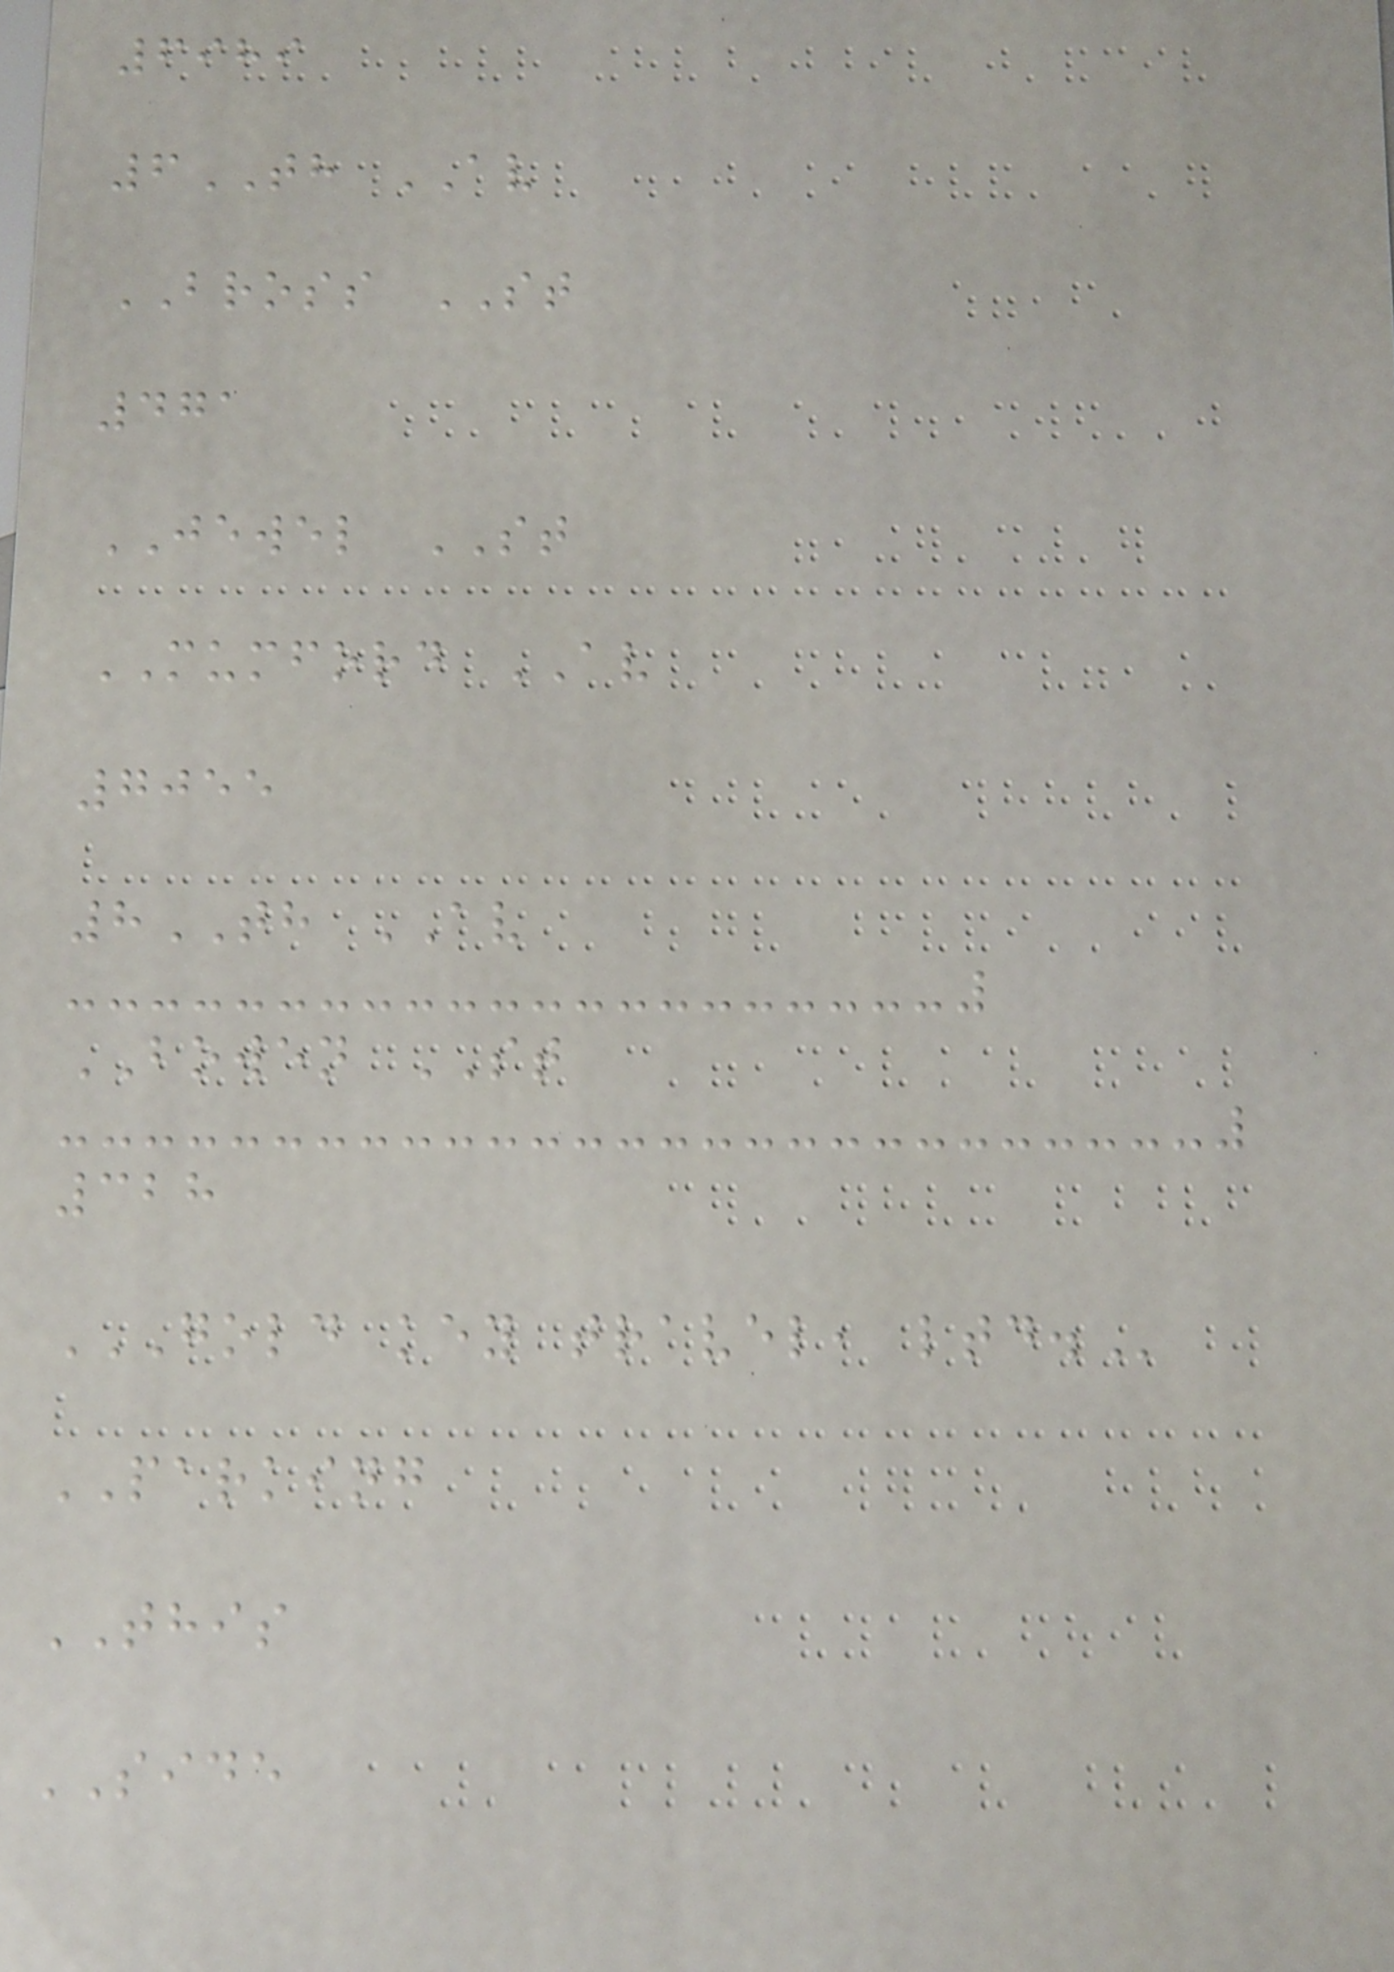6989
6TH AV
BROSS ST
471
JEWEL ST
MUMFORD AV
7055
8TH AV
BOWEN ST
328
GOLD KEY TRAVEL, LTD.
PARKING
THIS
SIDE
